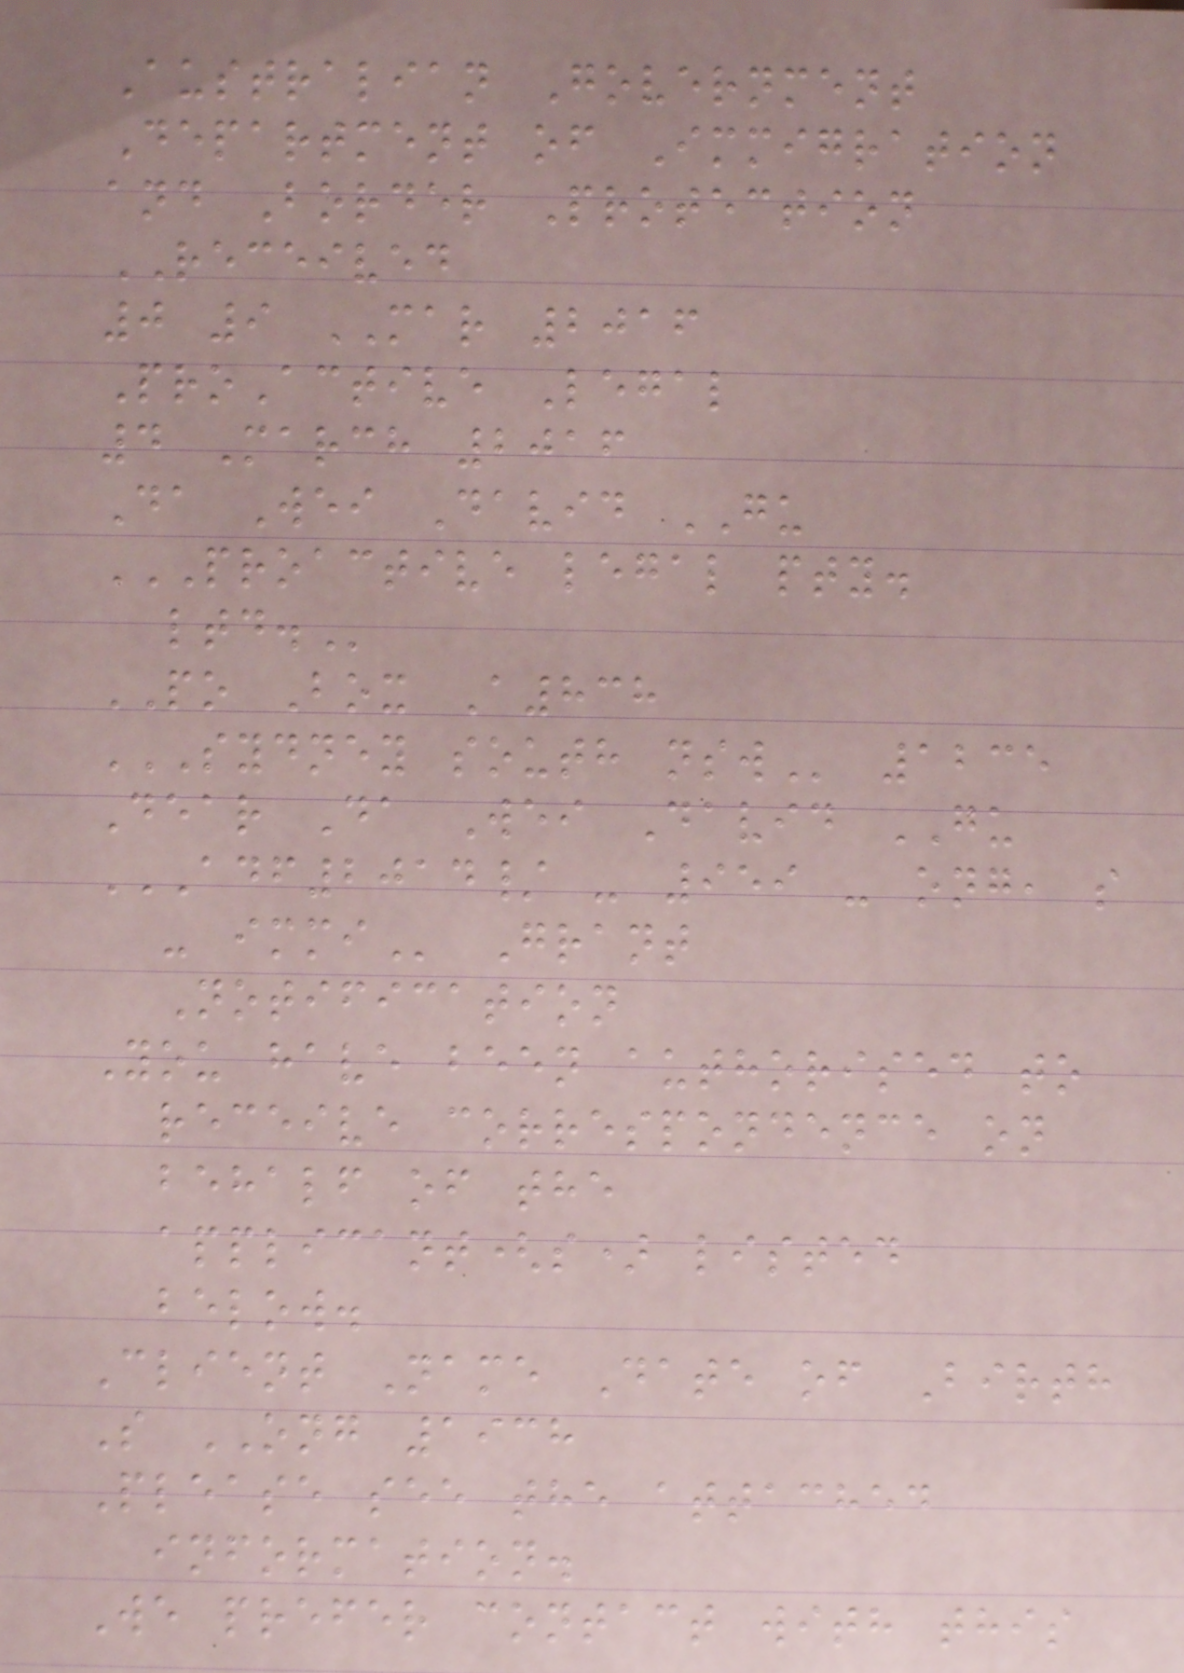Australian Government
Department of Immigration
and Border Protection
RECEIVED
0 9 MAR 2016
ProActive Legal
4 March 2016
Da Wei David GU
PROACTIVE LEGAL PTY.
LTD.
PO Box A838
SYDNEY SOUTH NSW 1235
Dear Da Wei David GU
ADF2014/ - 959 - ONG, S
- IMMI Grant
Notification
You have been authorised to
receive correspondence on
behalf of the
applicant(s) listed
below.
Client Name Date of Birth
S ONG 1938
Please see the attached
information.
We prefer contact with this
